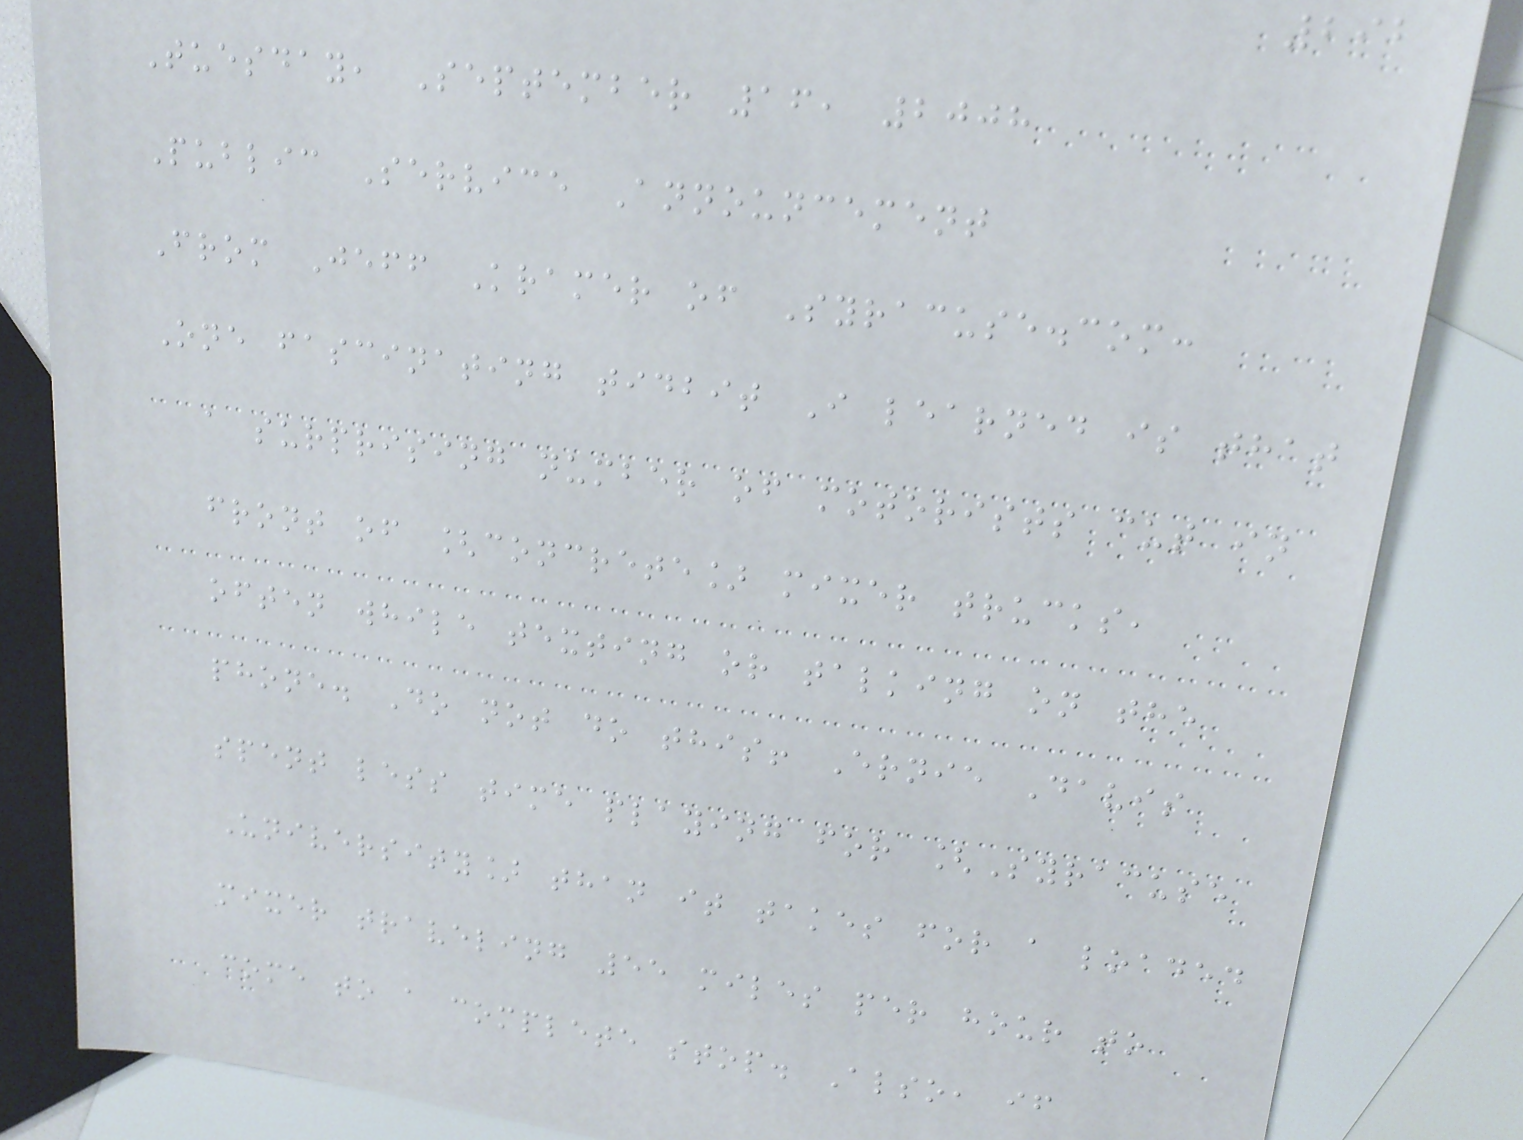292
Tuesday, September 16, 2008
Public Service Announcement
From Jeff Kramer of Syracuse.com:
One fascinating tidbit I learned is that
a surprising number of motorists cut in
front of [concrete] mixer trucks,
often while texting or talking on the
phone. Do not do this! Ernie Davis
spent less time playing for [Syracuse
University] than it takes for a loaded
mixer traveling 55 miles per hour to
come to a complete stop. Also, if
